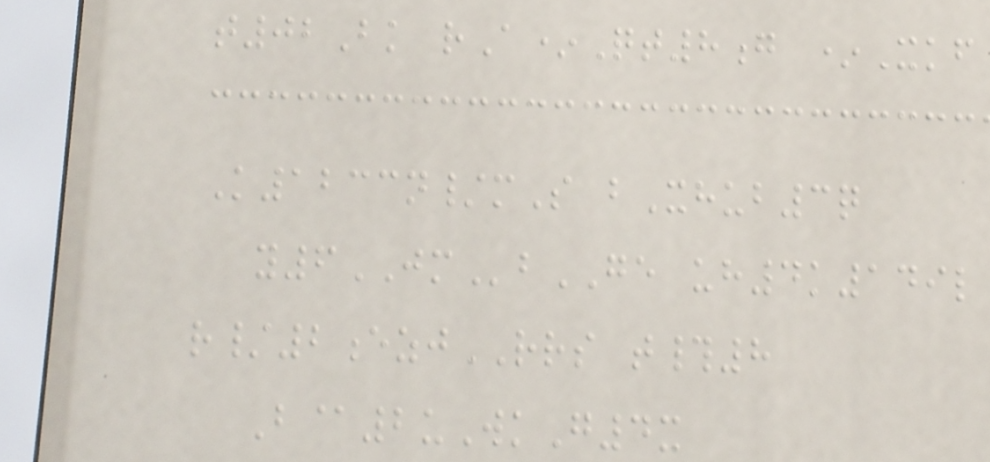t02Bk rA*Qt8g *Xkf
K1233n/mS bXhub3q
y6JMbGE uh4k149l
r/2ezjRRS t#8
B@2uWkG4x
